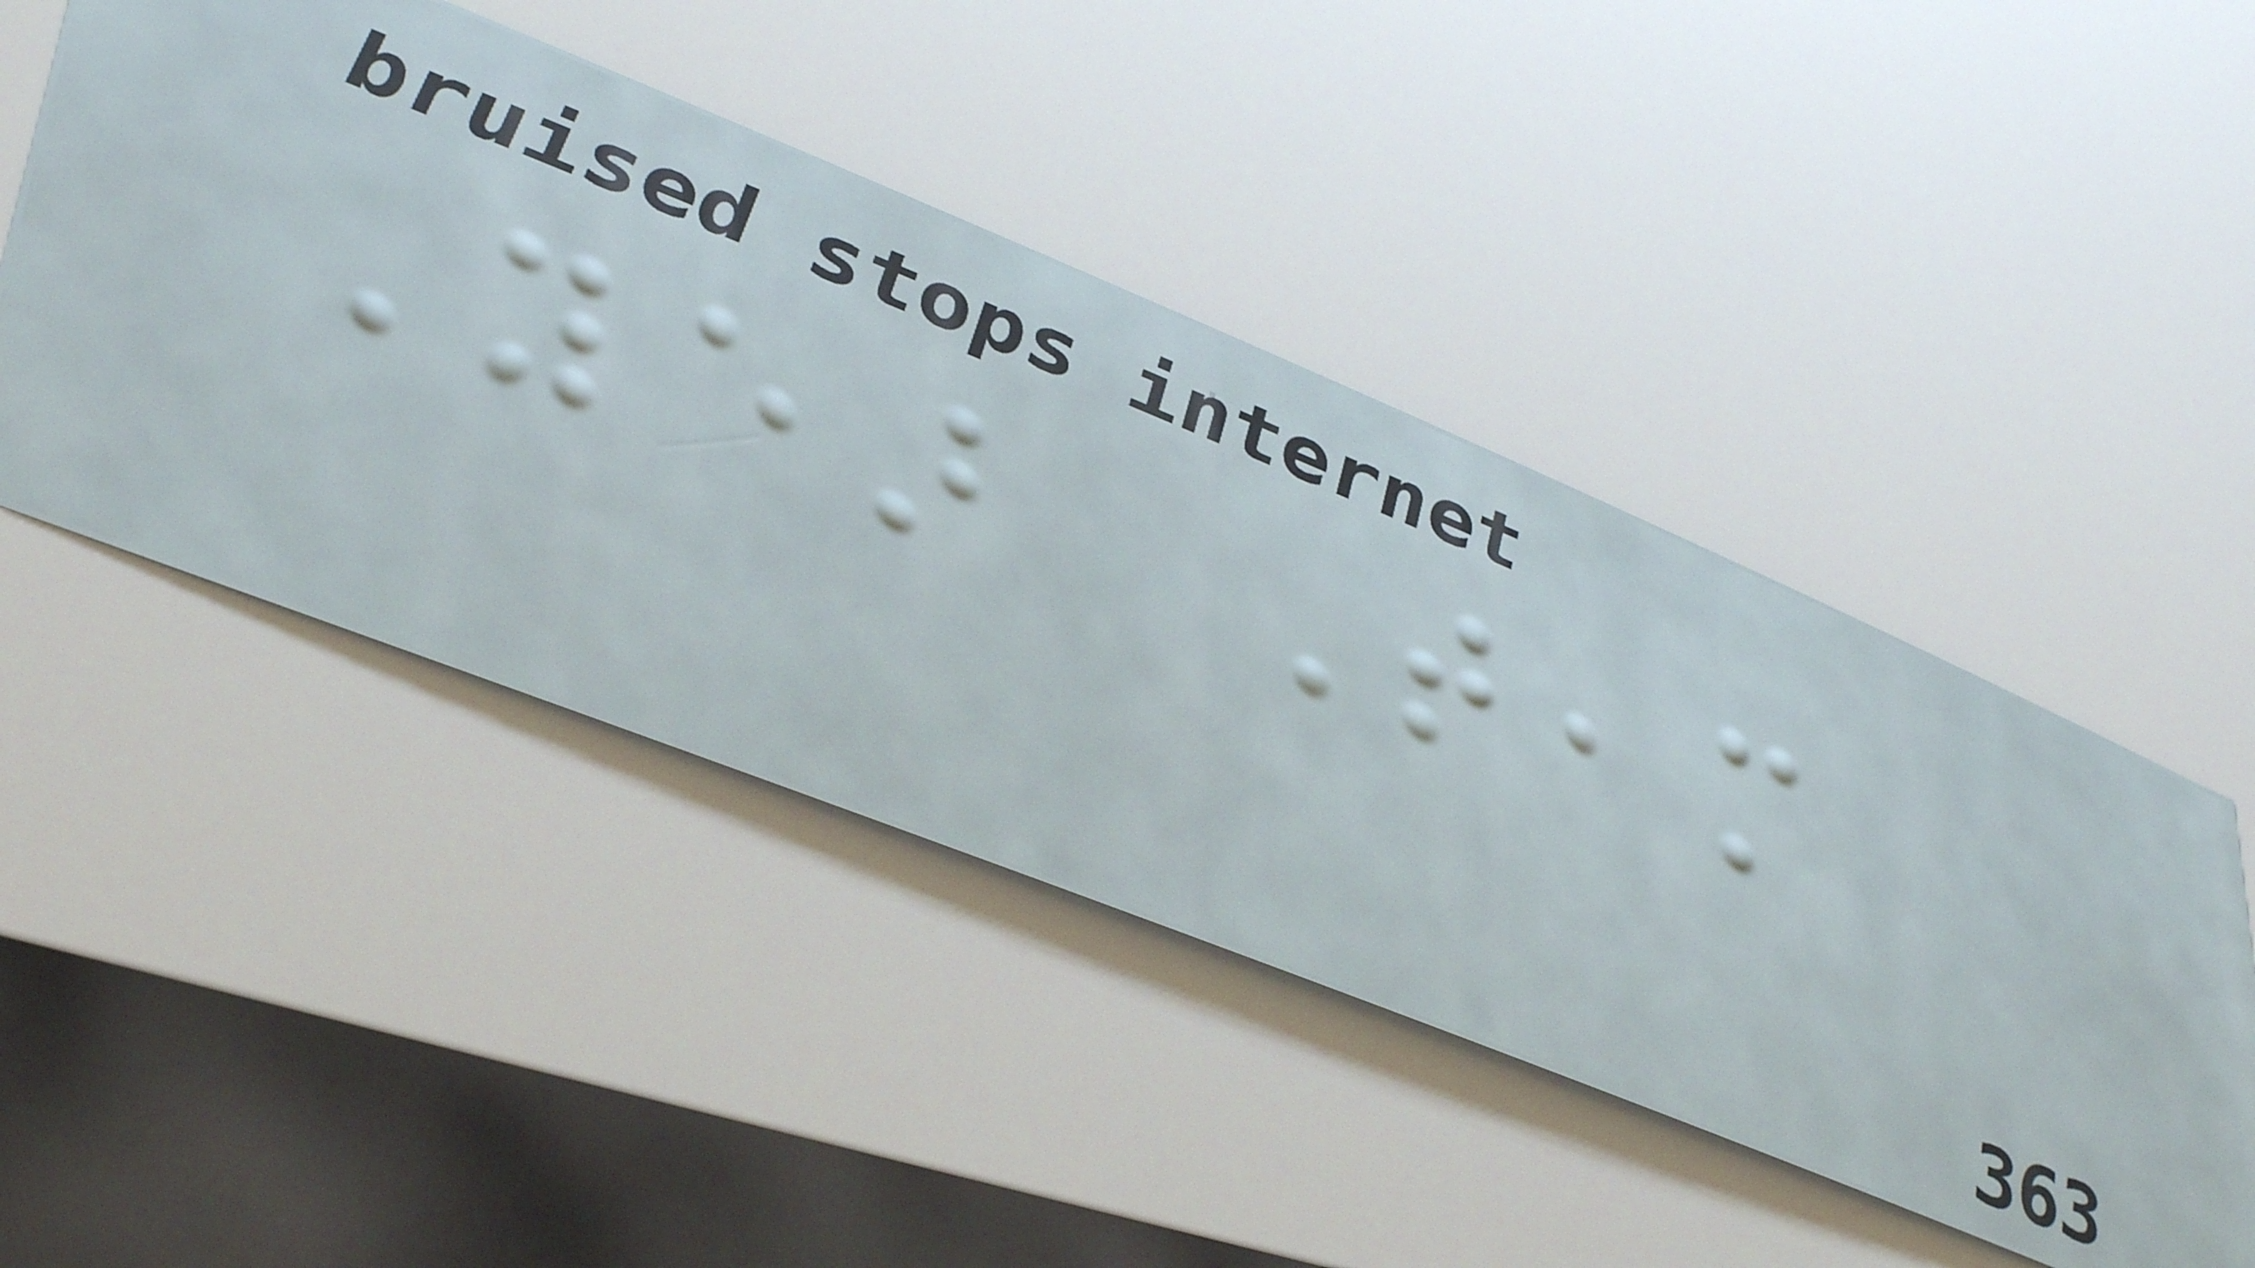Year Team
